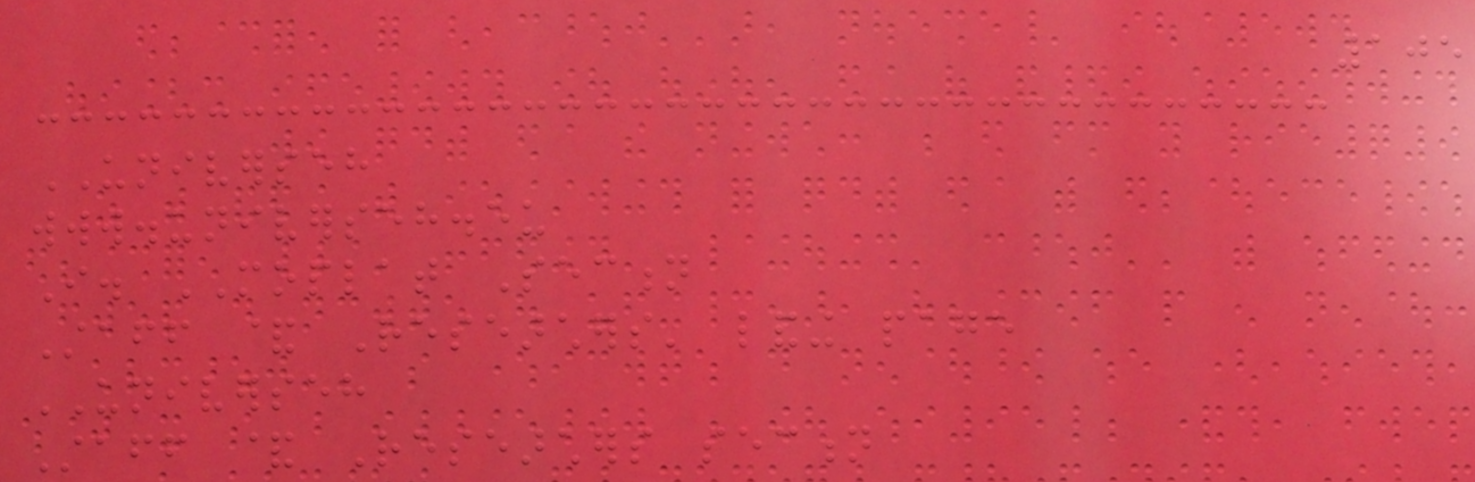105
UNIVERSEH
www.universeh.eu
I. MOPLAT Section
Staff & Researchers' landing page
UNIVERSEH
Staff & Researchers section
